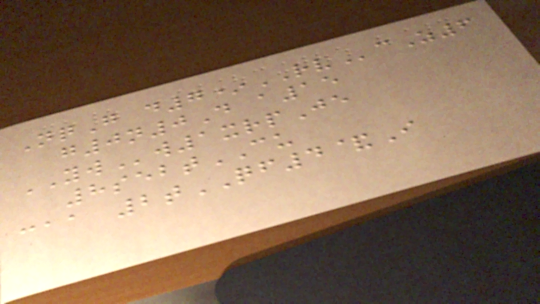NqG d7*RVcZ6
g0n0D a15
YWw1xrpJe
8sebtCU
caa 2tQF4&I
